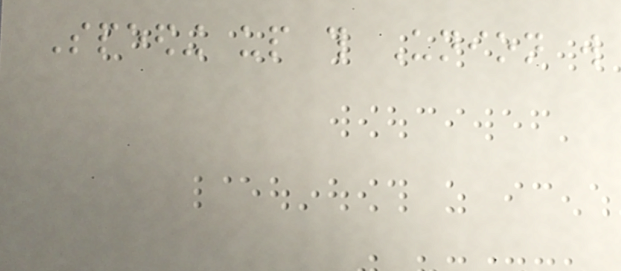Speeding up this Union will
